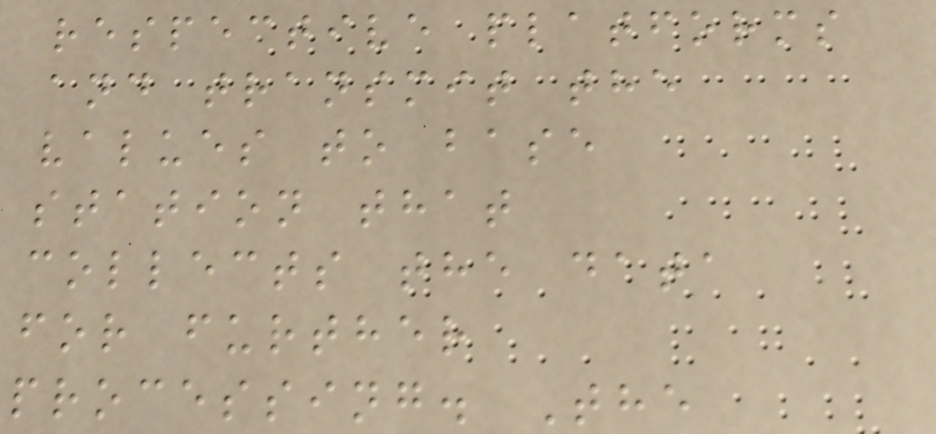respective platforms
and transmit the
values to base
station that
collects the data
for further
processing. The
